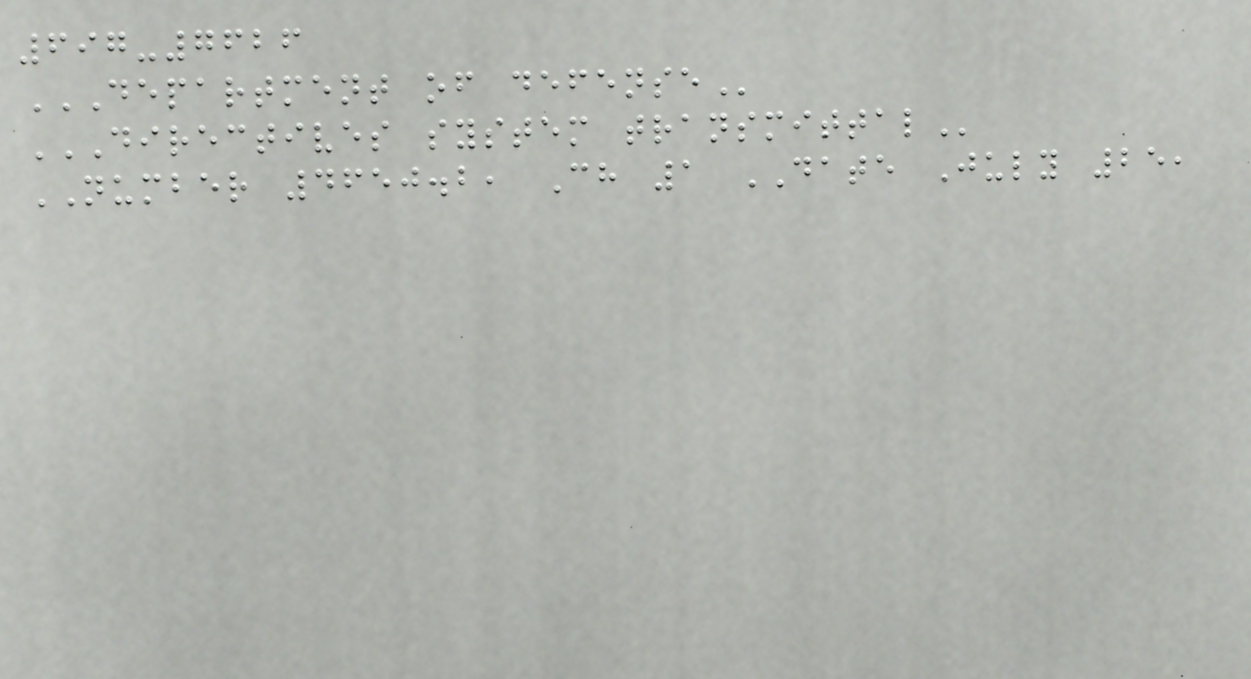697-7626
DEPARTMENT OF DEFENSE
DIRECTIVES SYSTEM TRANSMITTAL
NUMBER 4650.2, Ch 1 DATE July 25,
